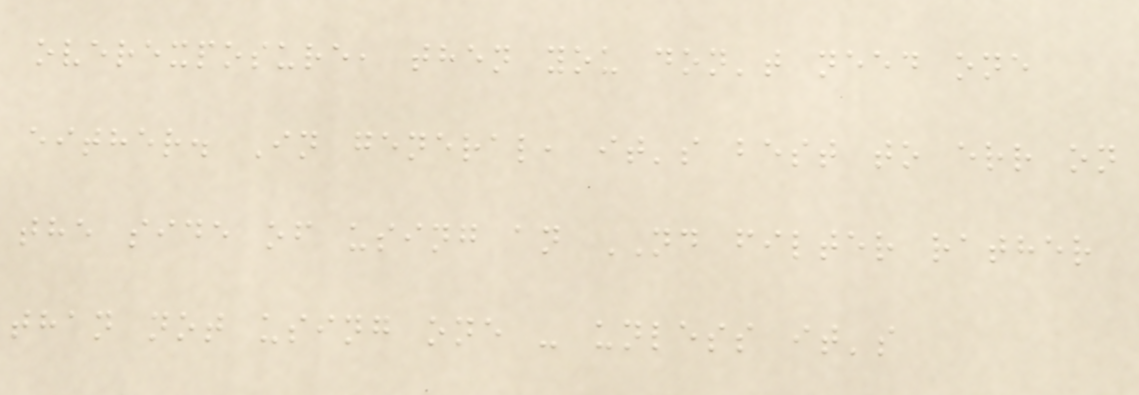overexposure, then you don't need one
either. In general, it's best to err on
the side of using an ND filter rather
than not using one - unless it's
